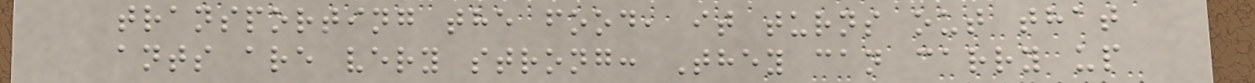transporting the food, it turns out that
ants are very strong: They can carry up
